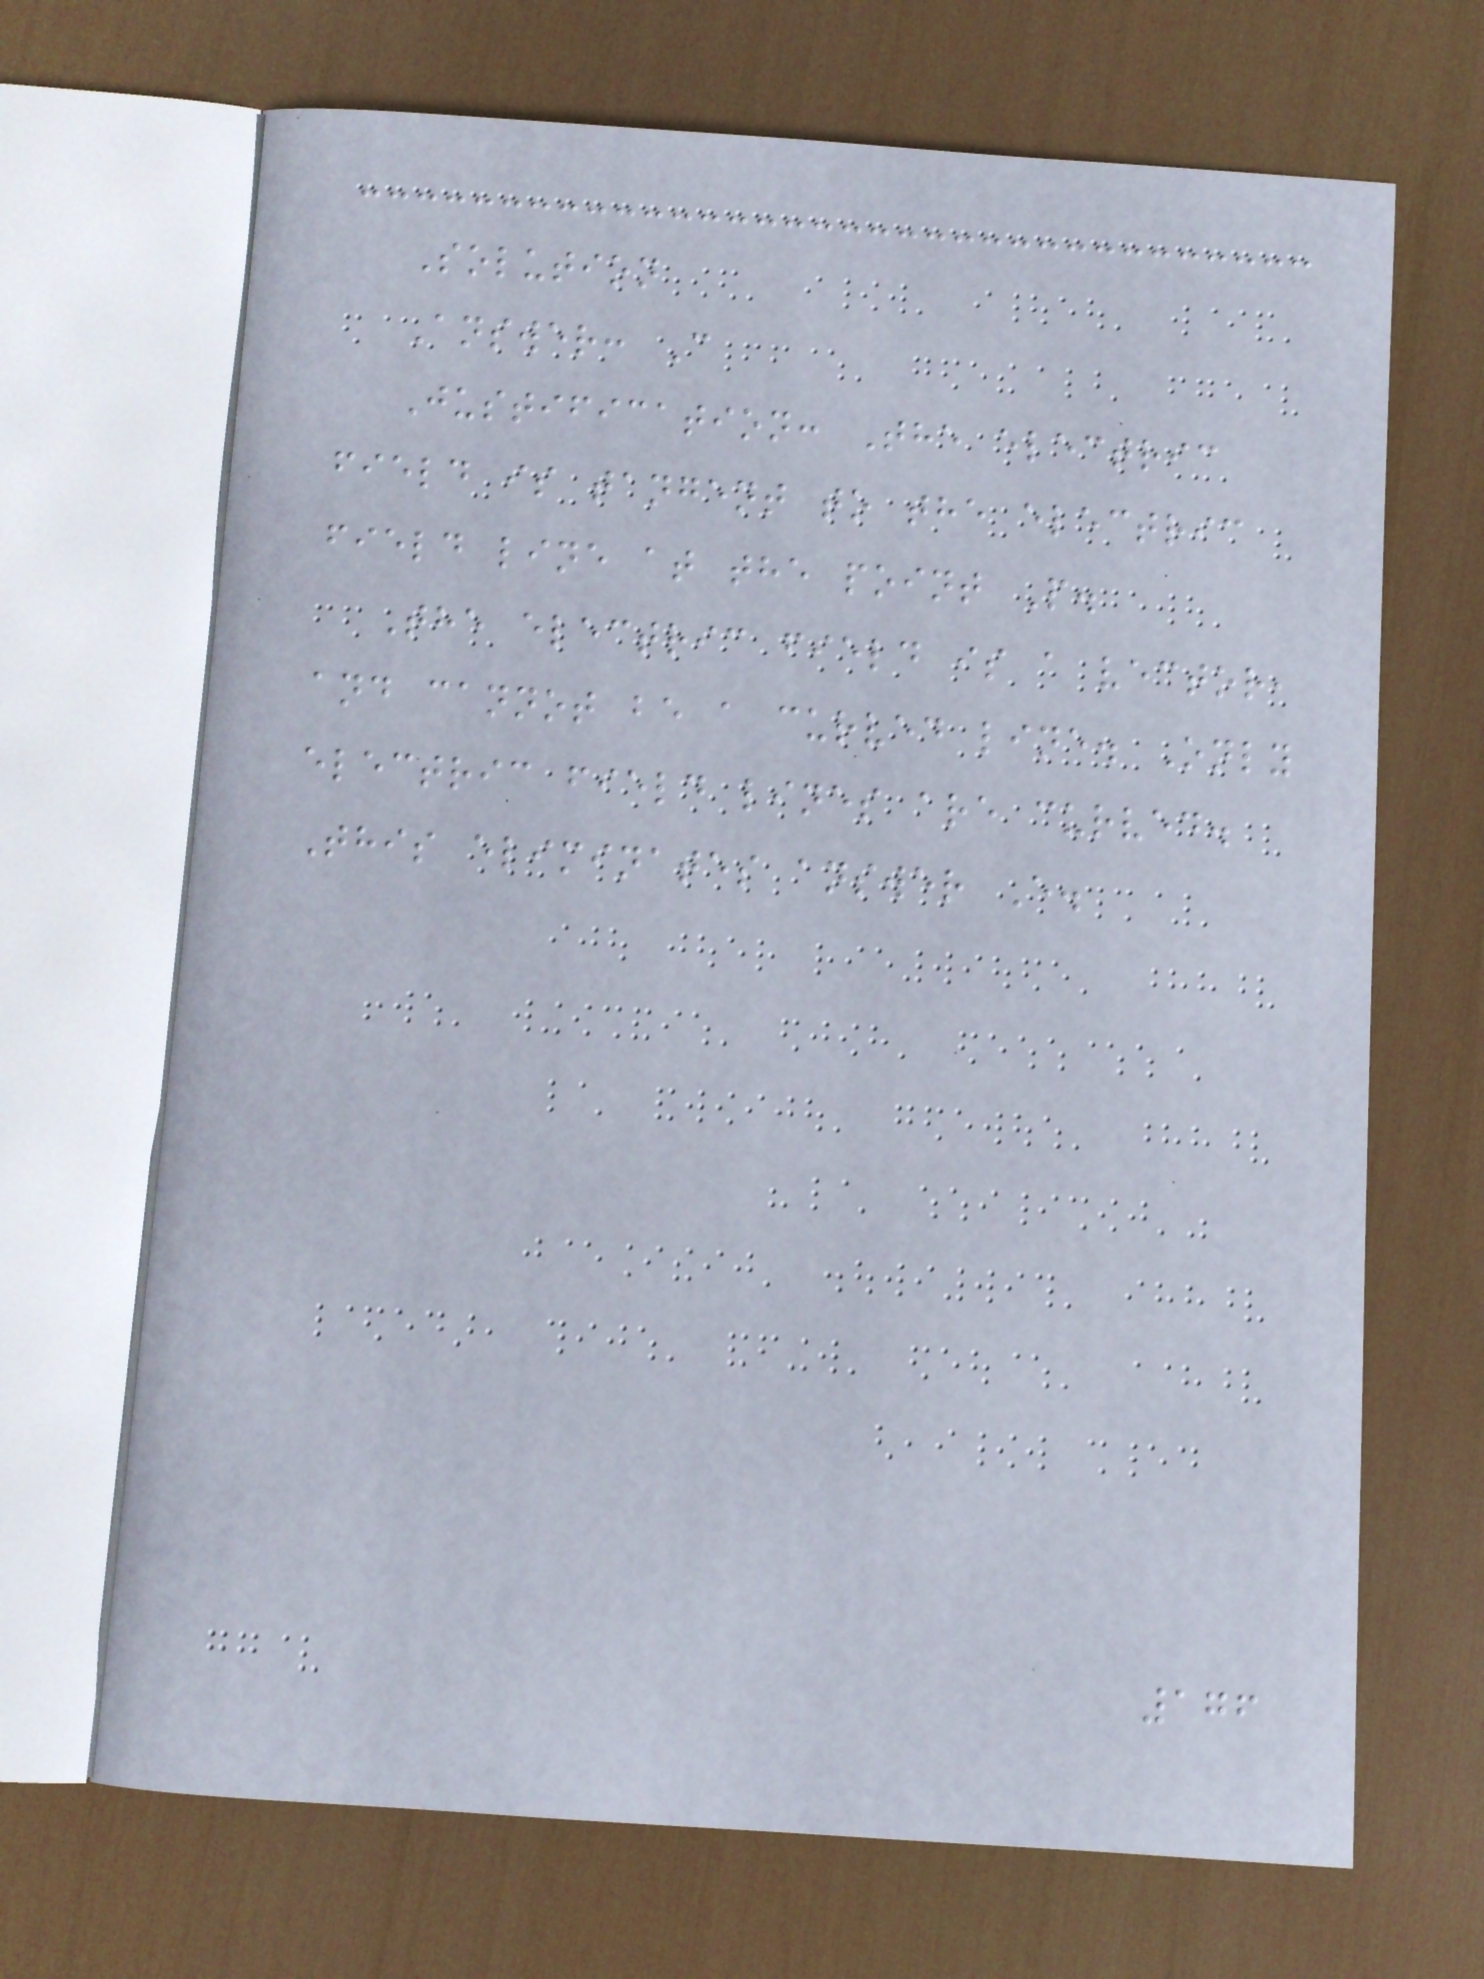Solution
Answer: C
Justification: The electric
field is tangent to the electric
field line at the point P.
The electric field is a vector,
and cannot be a curved line. Only
electric field lines are curved.
This eliminates answer E.
176
